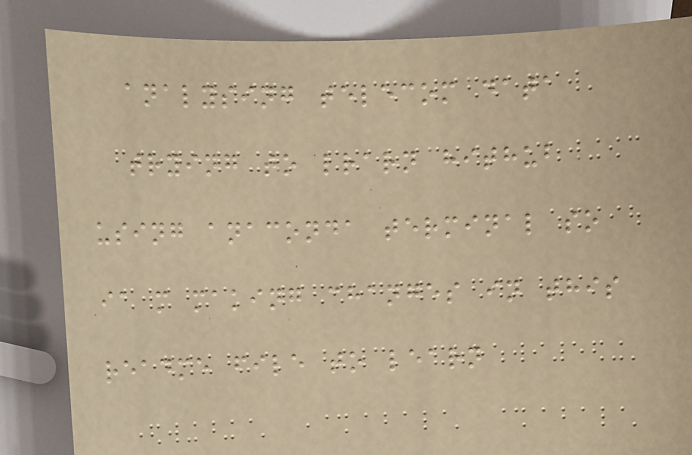analysing telecom data
trying to lrarn hithub
using anaconda terminal so
ia m making changes in this
readme file to learn
